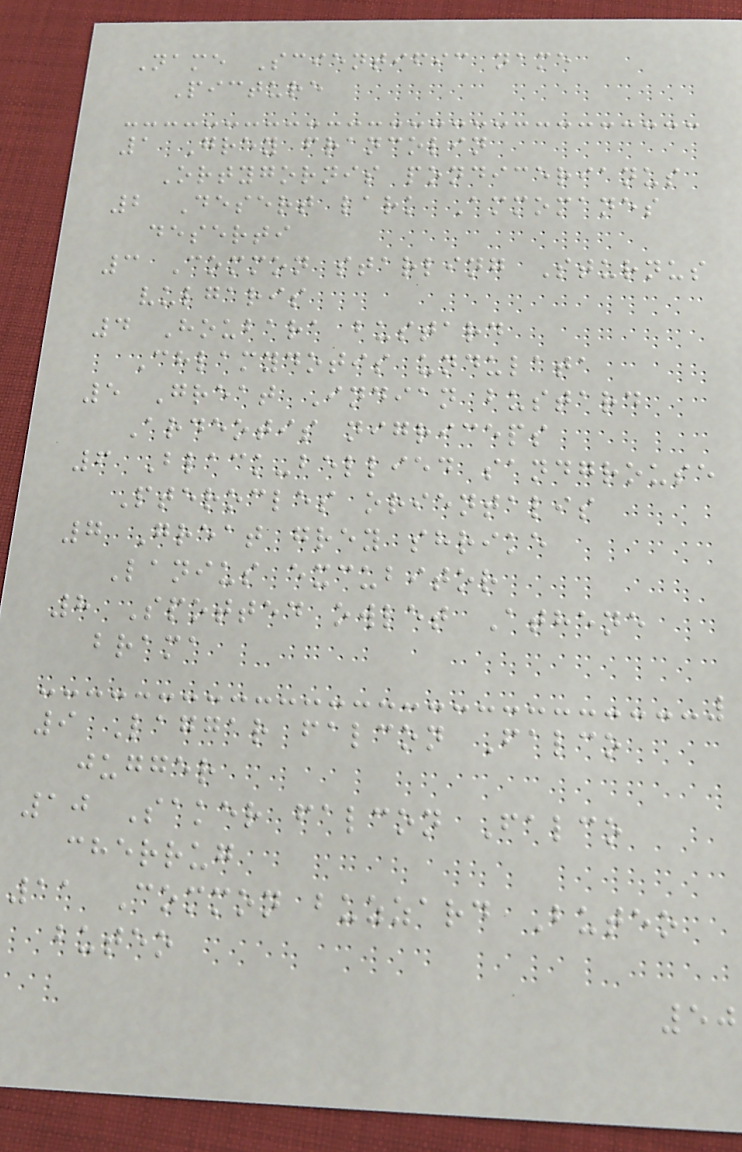Name Scientific name
Picture
1 Grey francolin
Ortygornis pondicerianus
2 Desert lark Ammomanes
deserti
3 Common starling Sturnus
vulgaris
4 Houbara bustard
Chlamydotis undulata
5 Great Indian bustard
Ardeotis nigriceps
6 Black-bellied sandgrouse
Pterocles orientalis
7 Great grey shrike
Lanius excubitor
8 Spotted owlet Athene
brama
9 Laggar falcon Falco
jugger
10 Saker falcon Falco
cherrug
11 Common buzzard Buteo
buteo
50
